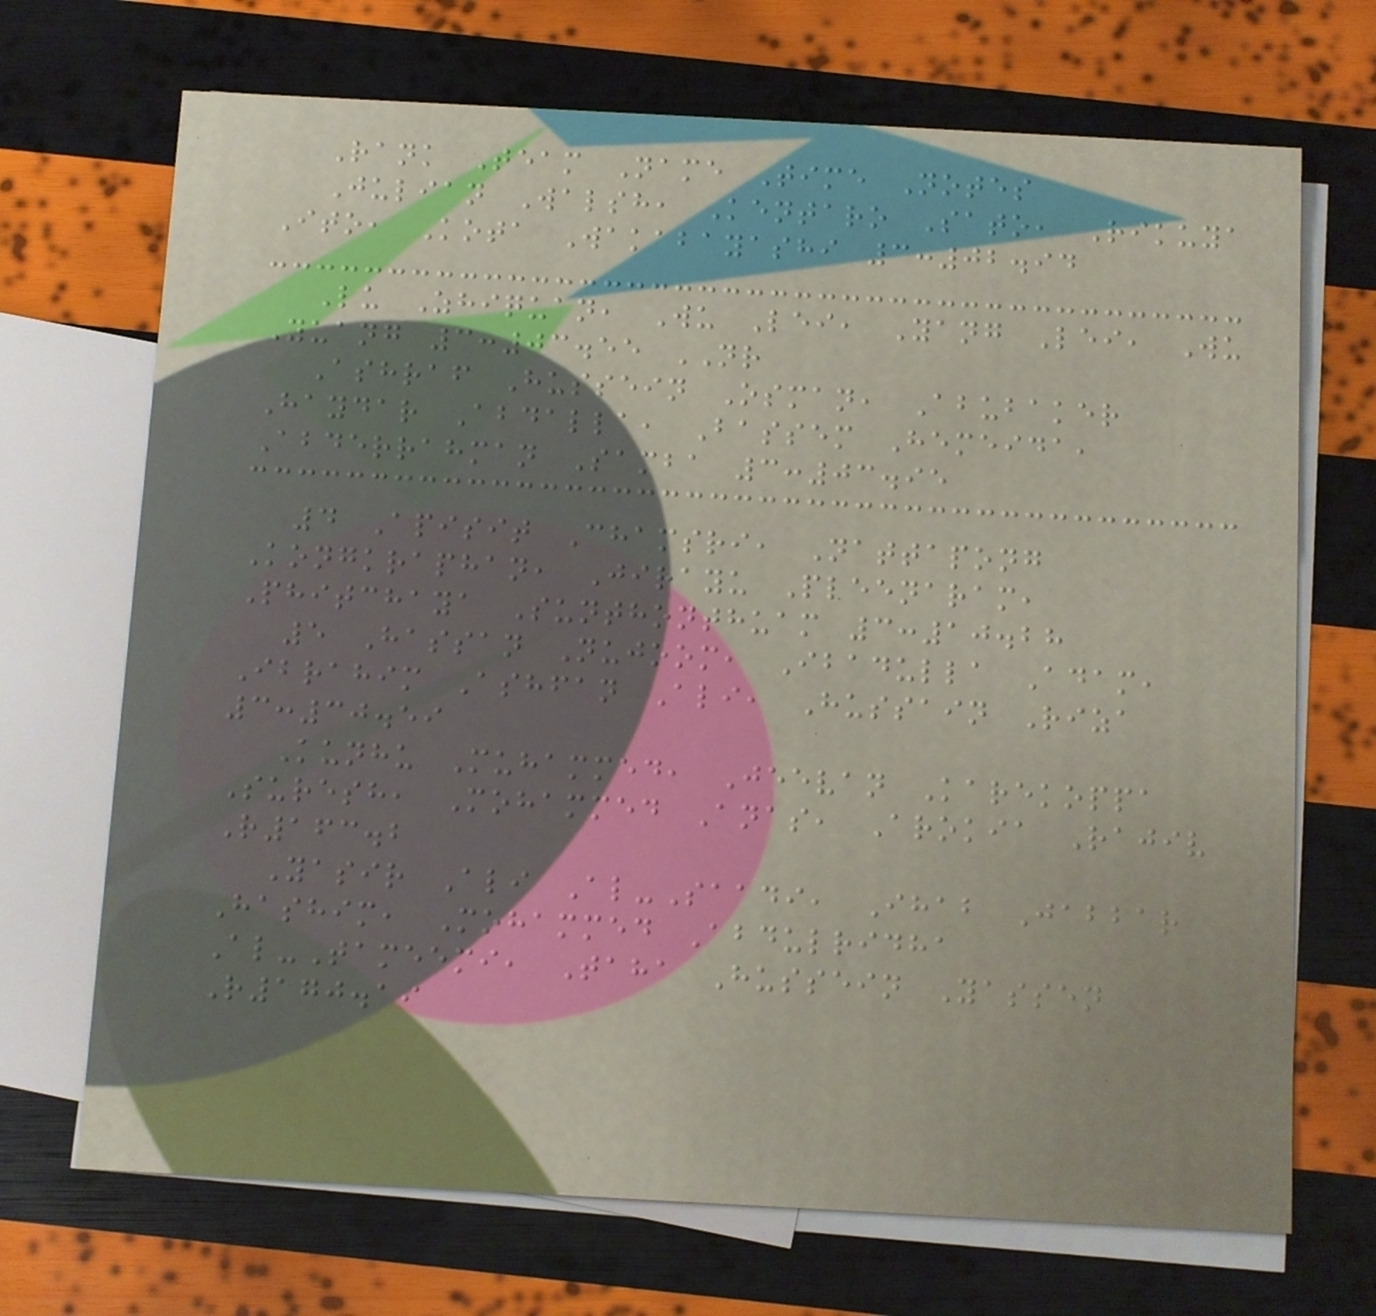Rank Team Name Time Notes
Julian Walsh, Kentaro Sato, Rikuya
Ito, Kota Wakabayashi 3:02.94
Lu Zhiquan, Wu Lei, Yang Lei, Wu
Yuang 3:03.55 NR
Ashraf Hussein Osman, Abubaker
Haydar Abdalla, Bassem Hemeida,
Abderrahman Samba 3:03.95
4 Apisit Chamsri, Nattapong
Kongkraphan, Jirayu Pleenaram,
Phitchaya Sunthonthuam 3:10.28
5 Hassan Nujoom, Ibadulla Adam,
Ibrahim Ashfan Ali, Hussain Riza
3:30.59
Kunhu Muhammed, Jeevan Karekoppa
Suresh, Mohammed Anas, Arokia Rajiv
R163.2
Yasir Ali Al-Saadi, Ihab Jabbar
Hashim, Mohammed Abdulridha
Al-Tameemi, Taha Hussein Yassen
R170.19
